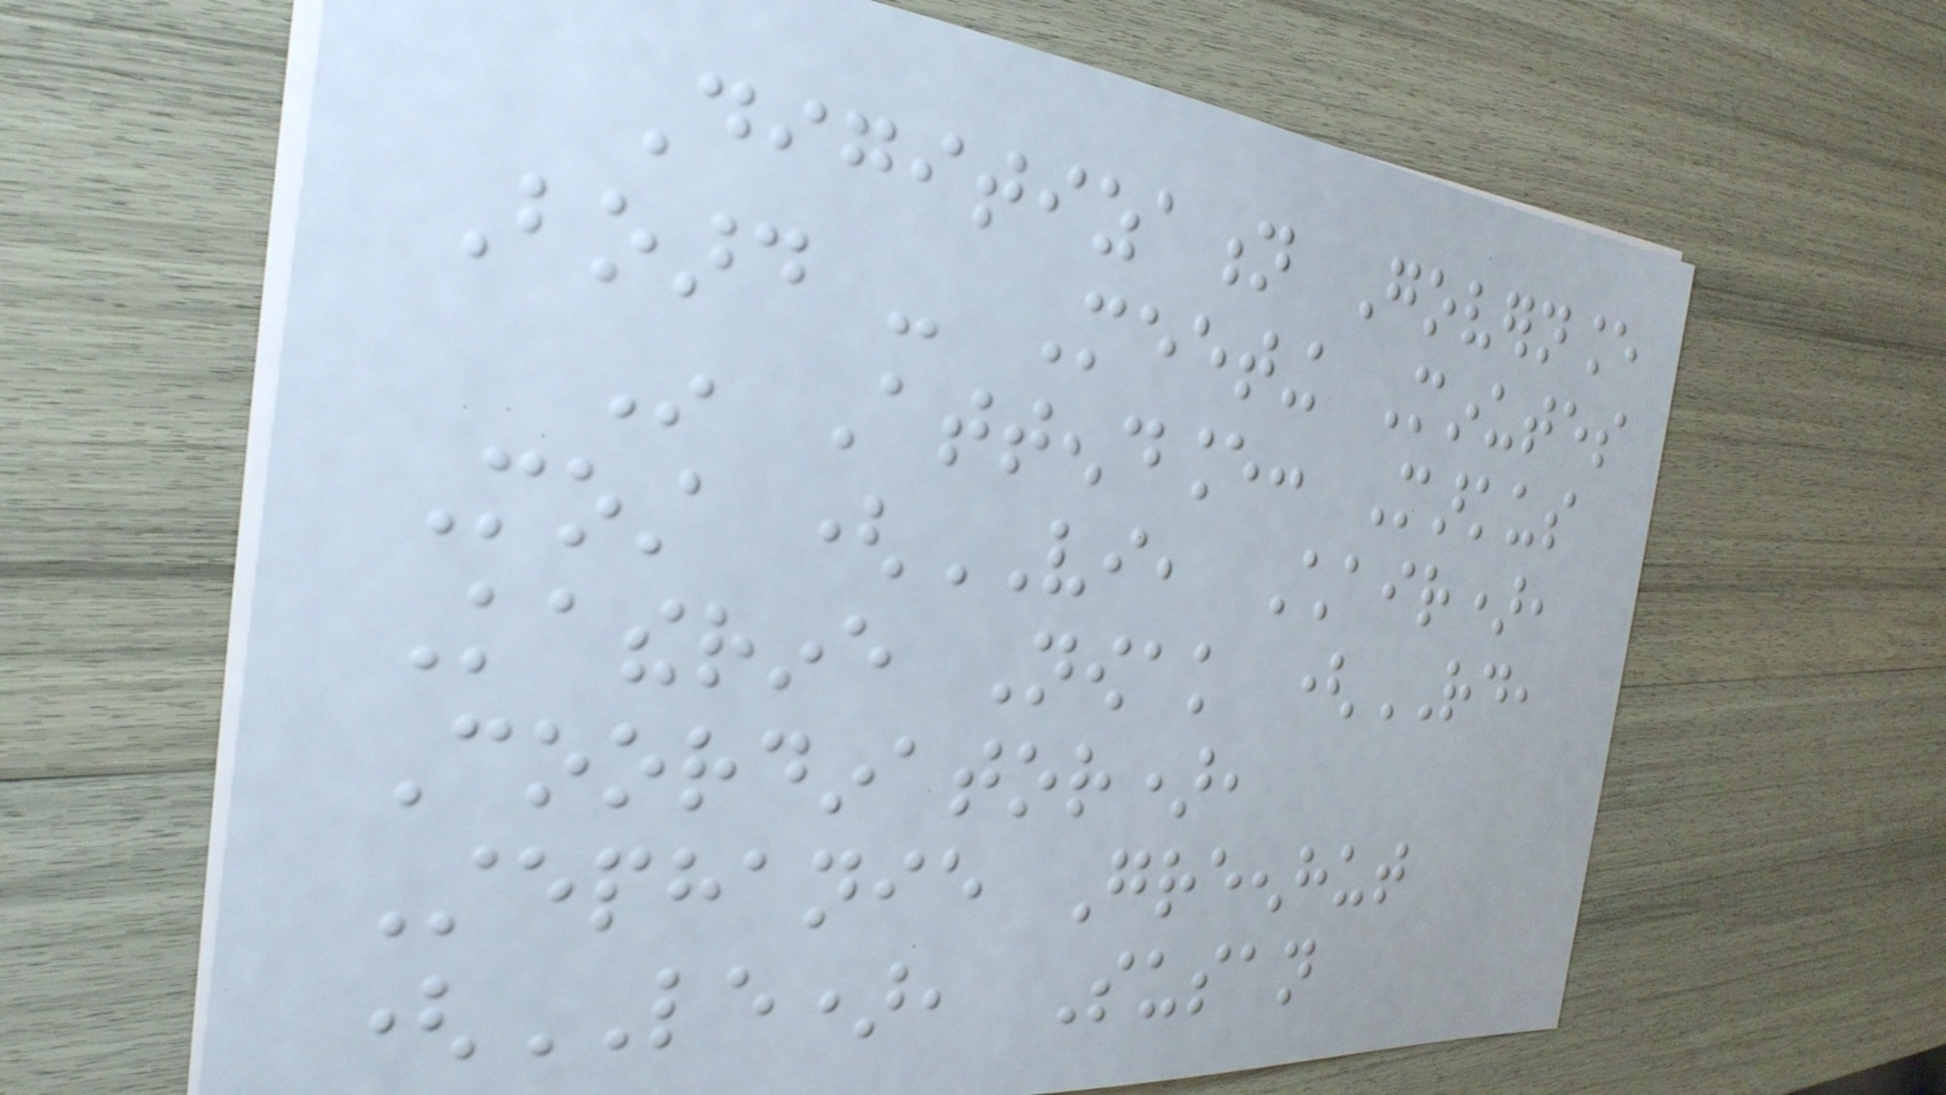Digitization Governance
Board - Meeting Minutes
In Attendance: Markus
Most (VI, Chair),
Katherine Nowak (RD,
Coordinator),
Stephanie Greenhut
(LE), Susan
